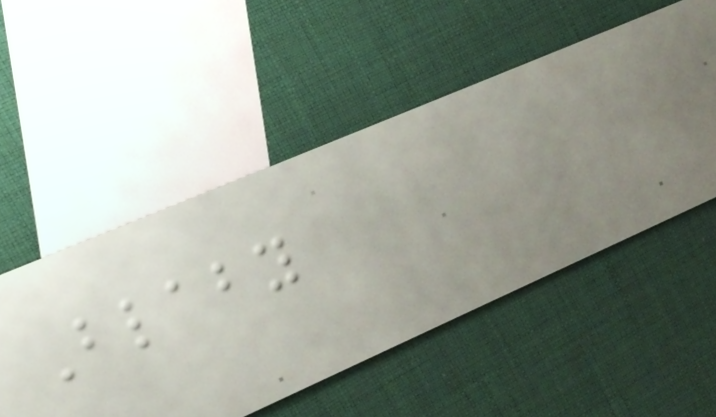Blaby
